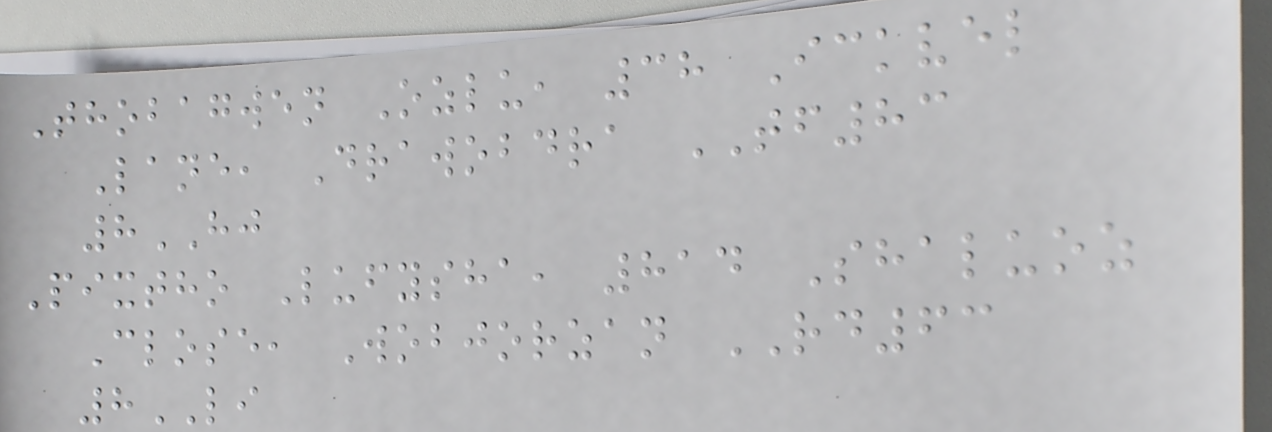Thobagwen Ozlu, 38 Ickvel
Lane, Drawobdra TF83
8HJ
Pixtho Lufysha, 814 Shaluoz
Close, Wobjorzan RD63
8LI
